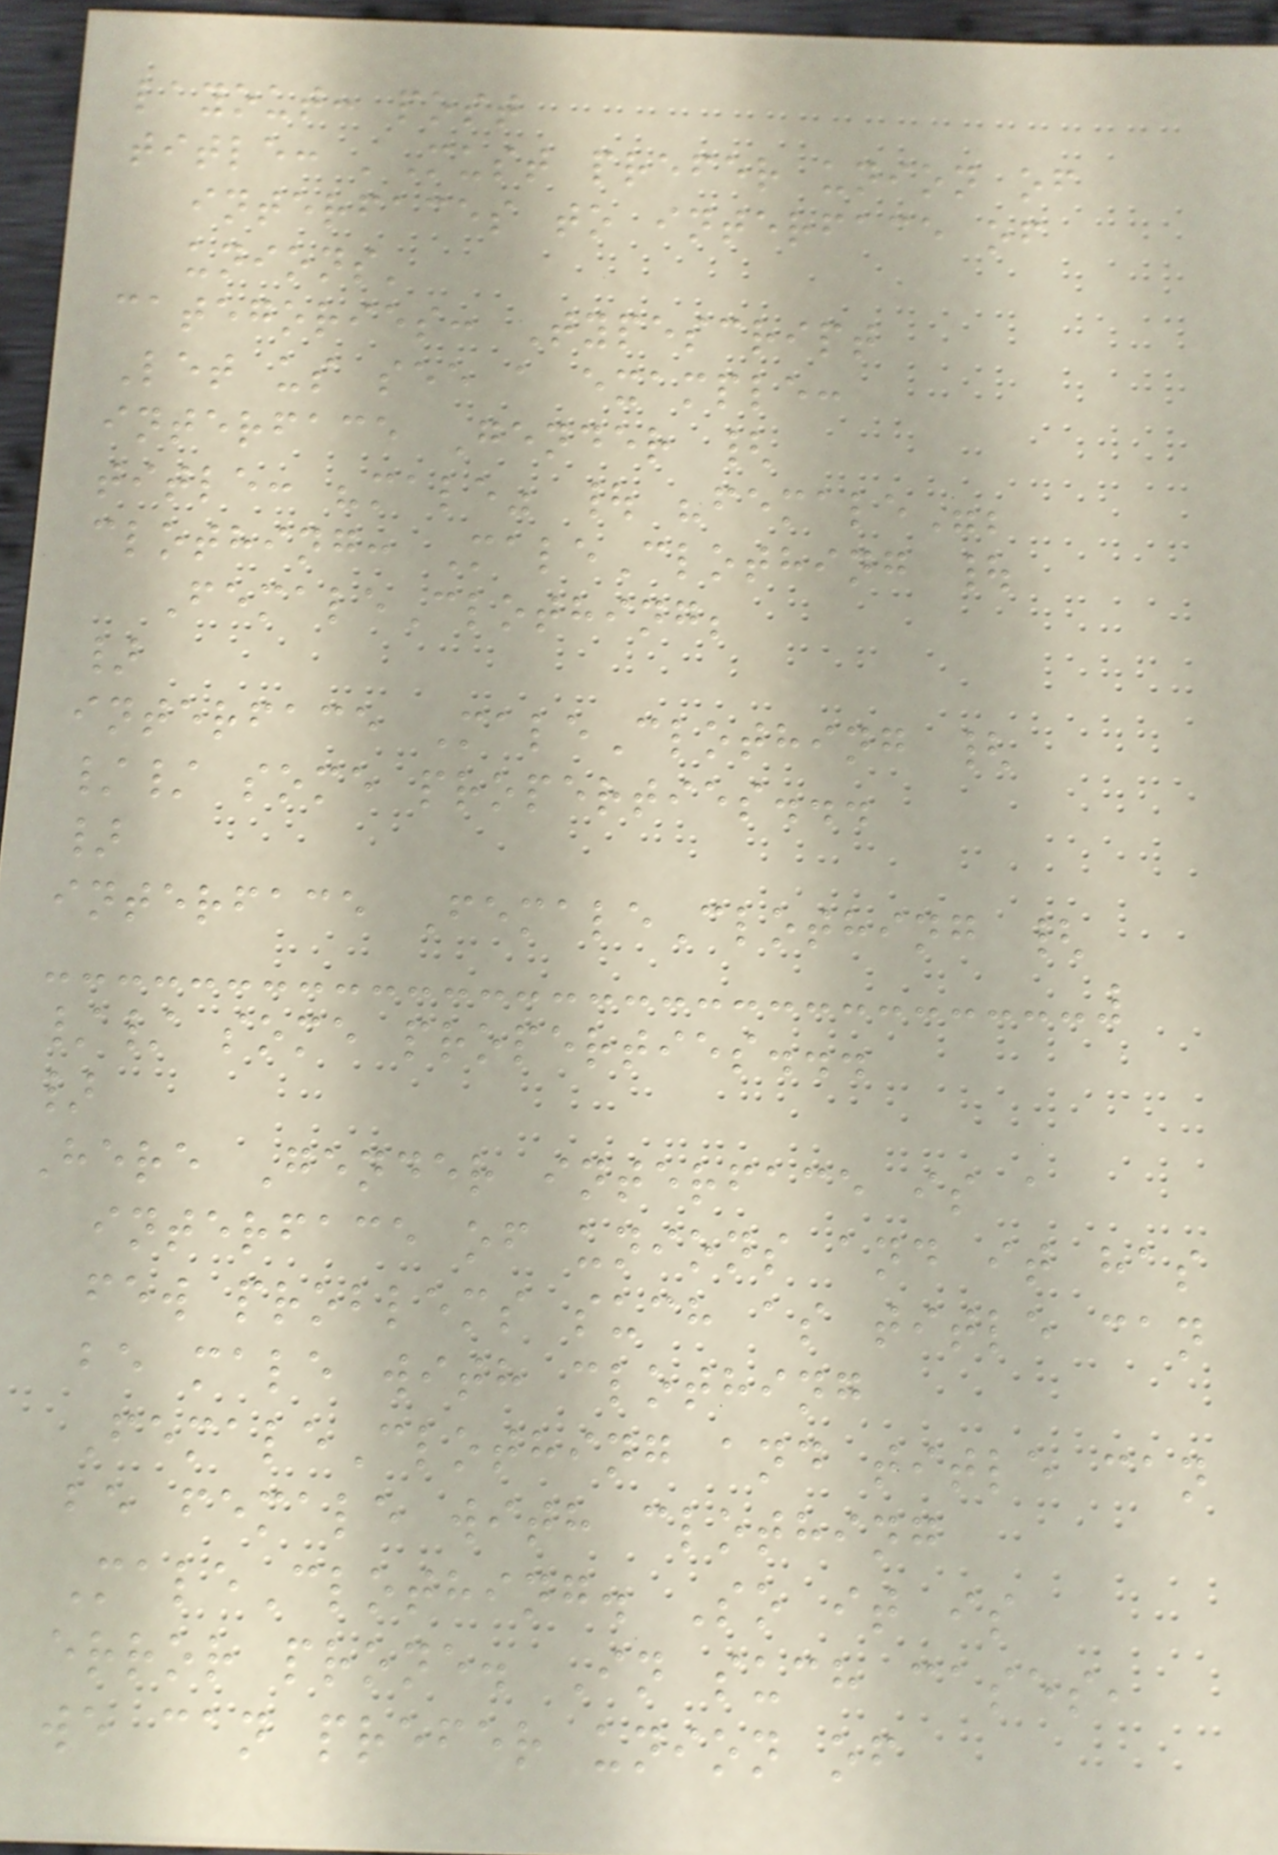layout: post
title: 'Must prefer union of
interfaces to interface of
unions'
categories: Typescript
Let us see a example:
interface Gender {
title: "male" | "female";
clothing: MaleClothing |
FemaleClothing;
}
interface MaleClothing {
// some properties...
}
interface FemaleClothing {
// some properties...
}
Here Gender interface is a
interface of unions and it has
few problems such as title can
be male with clothing
FemaleClothing and title can
be female with clothing
MaleClothing. So it is
error prone. In such cases,
we can prefer union of
